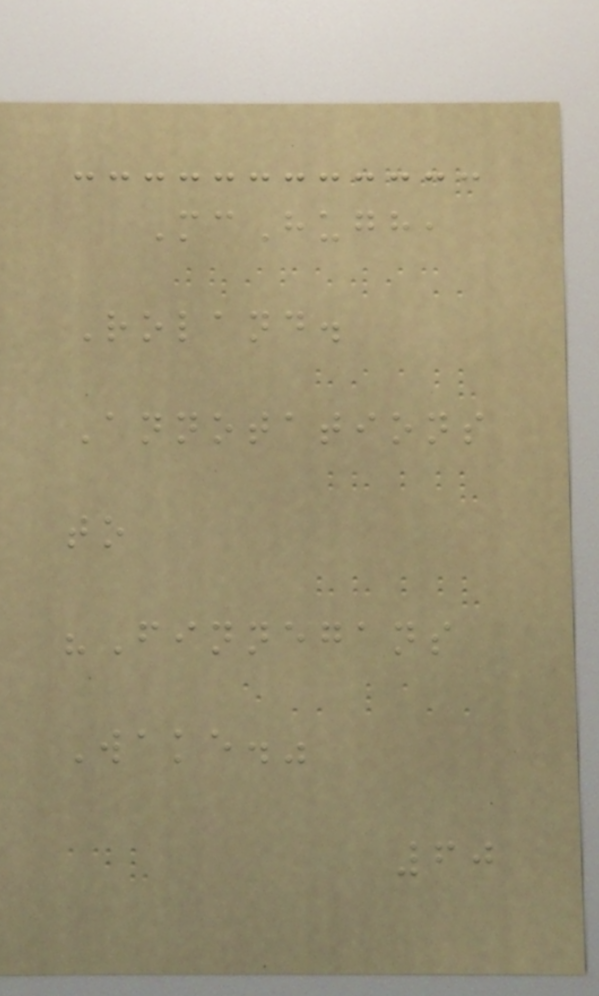McHugh,
Roland.
Annotations
to
"Finnegans
Wake."
60
